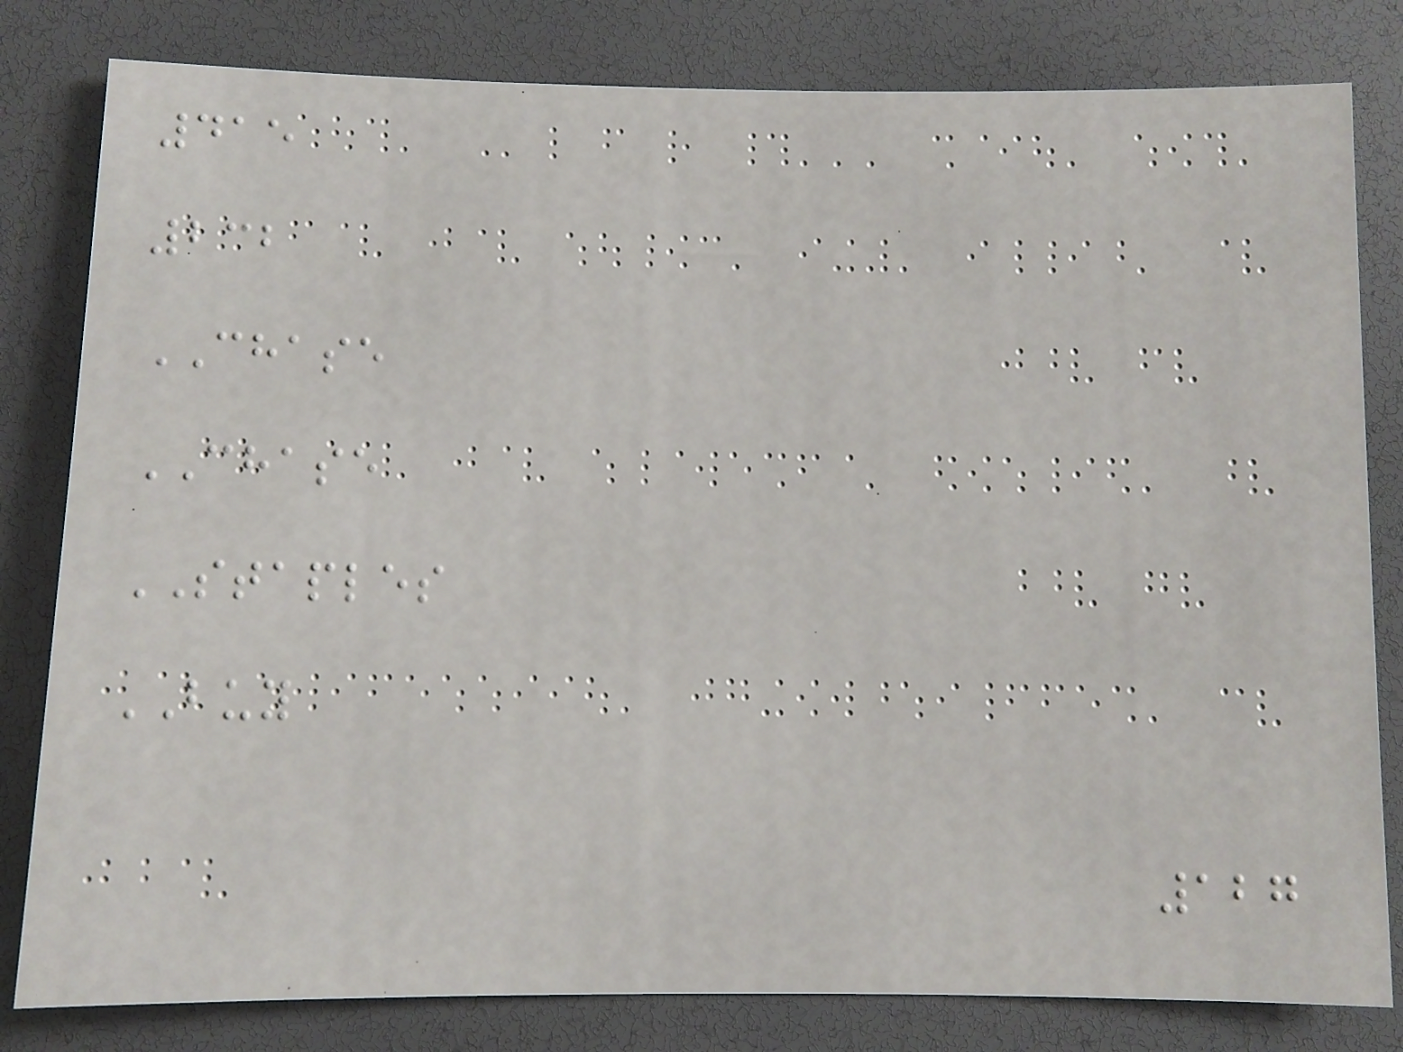415
232
CHASE
CHASE
STAPLES
BUY
127
